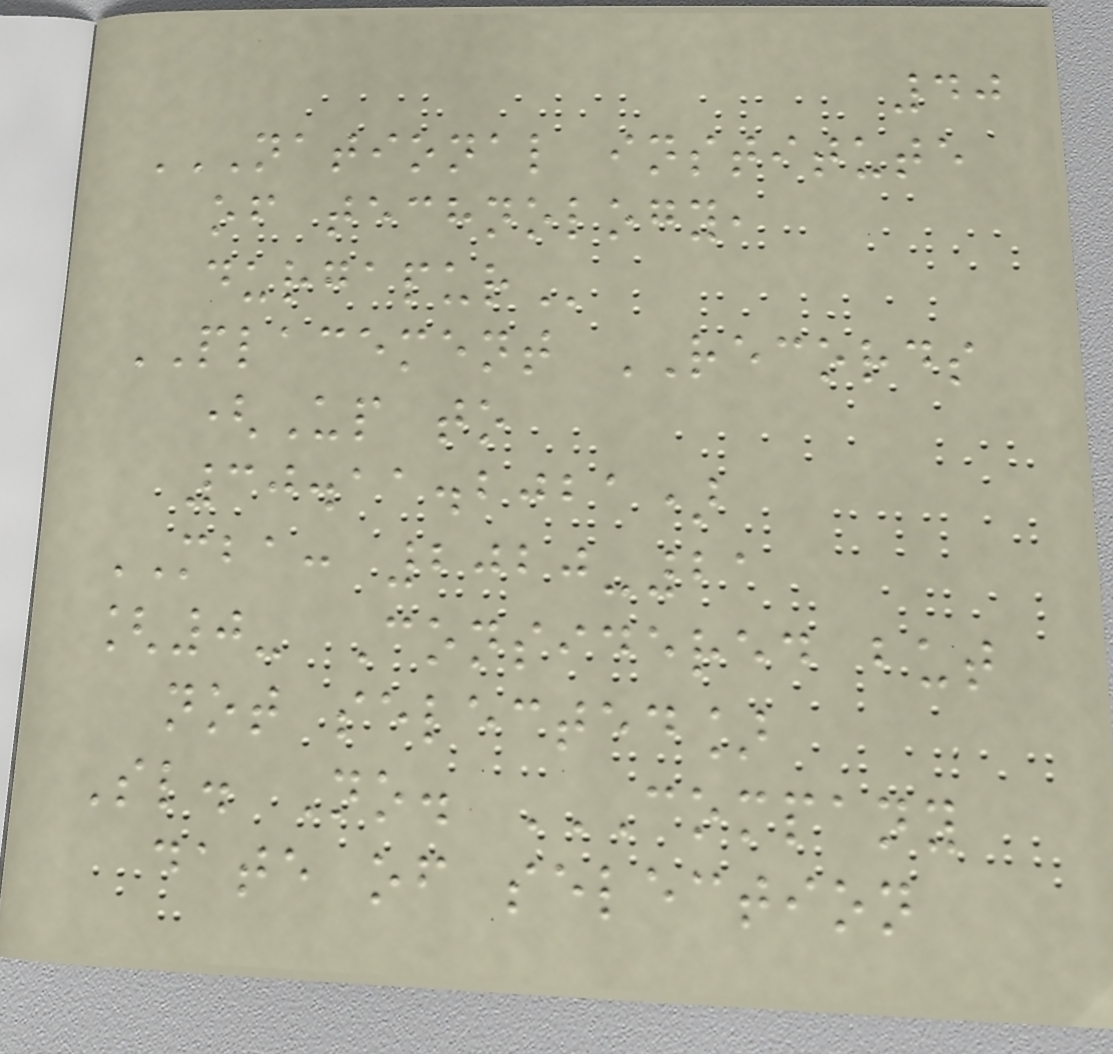40
NATIONAL INSTITUTE
OF TECHNOLOGY,
DURGAPUR
PLACEMENT RECORDS
(Up to
30.11.2021)
MBA: 2020-21
[0- Considered but
not selected]
Sl. No. COMPANY
DATE OF SELECTION
